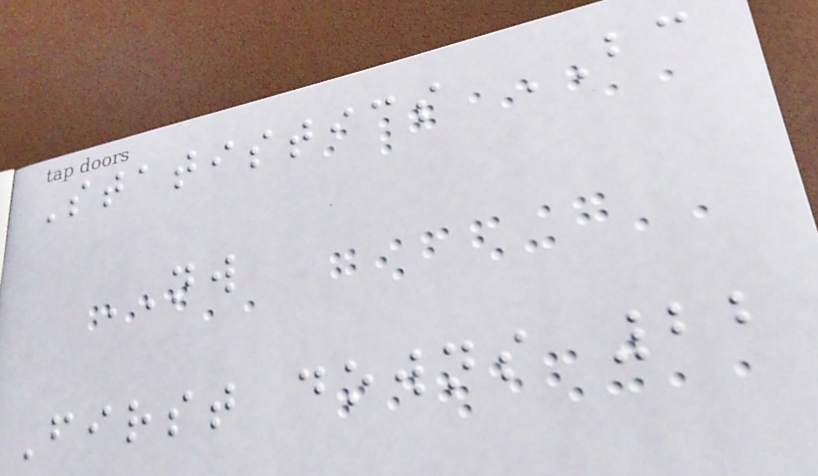Statistics BC
NW
First downs 22
